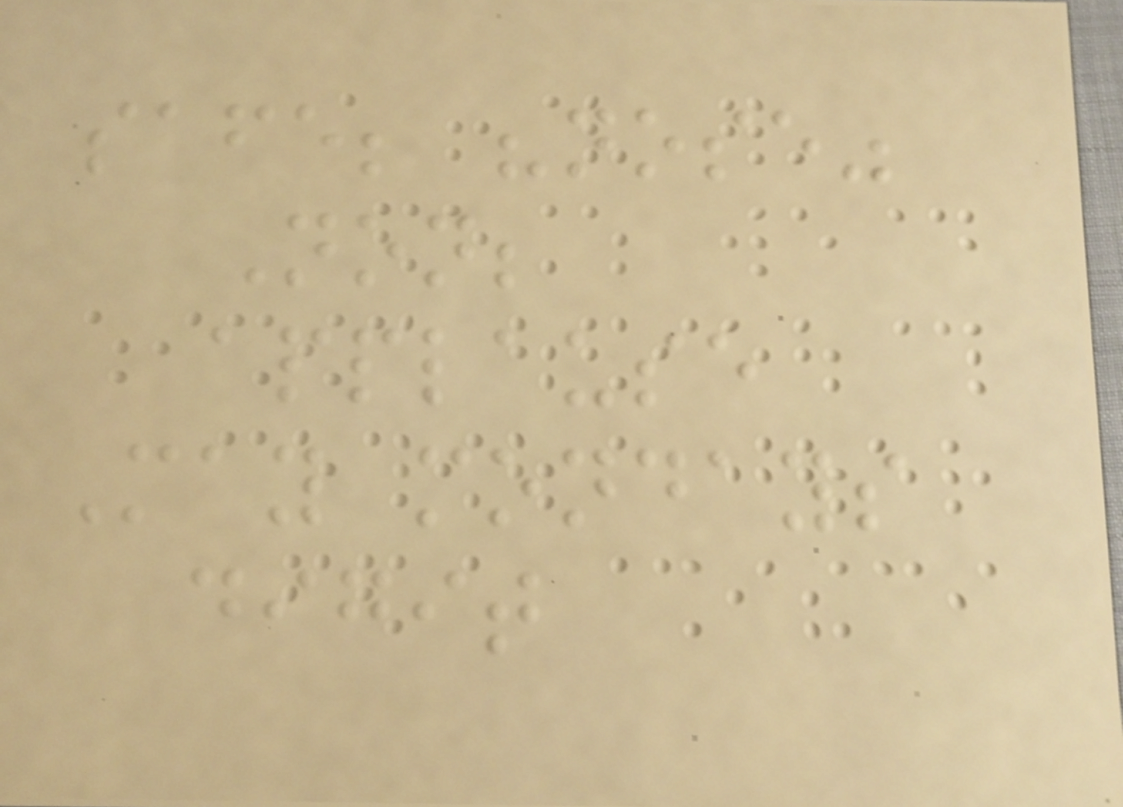safe; "nose"
Non;
applause
May mondays
digit
